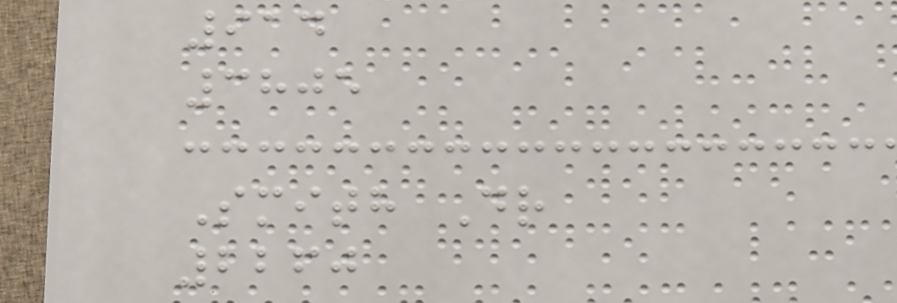914
3805
Smith Dr
2260
